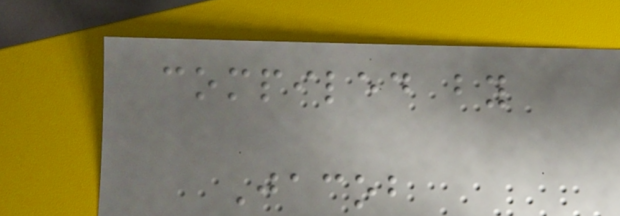compiled by
Jacob
